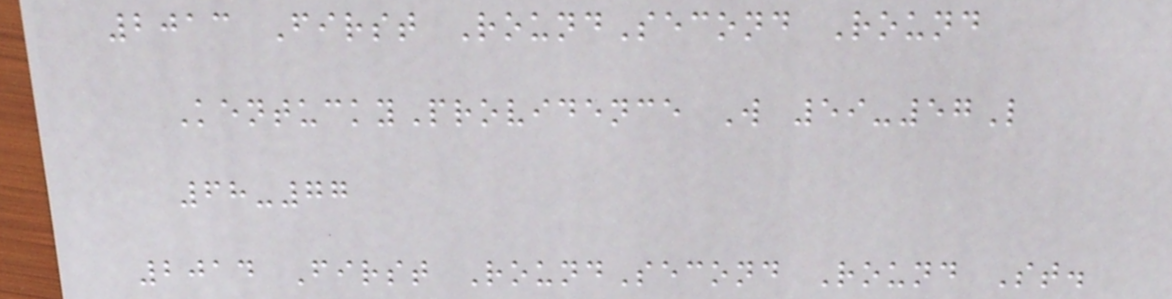2013 First RoundSecond Round
KentuckyProvidence W 59-57L
68-77
2014 First RoundSecond Round St.
